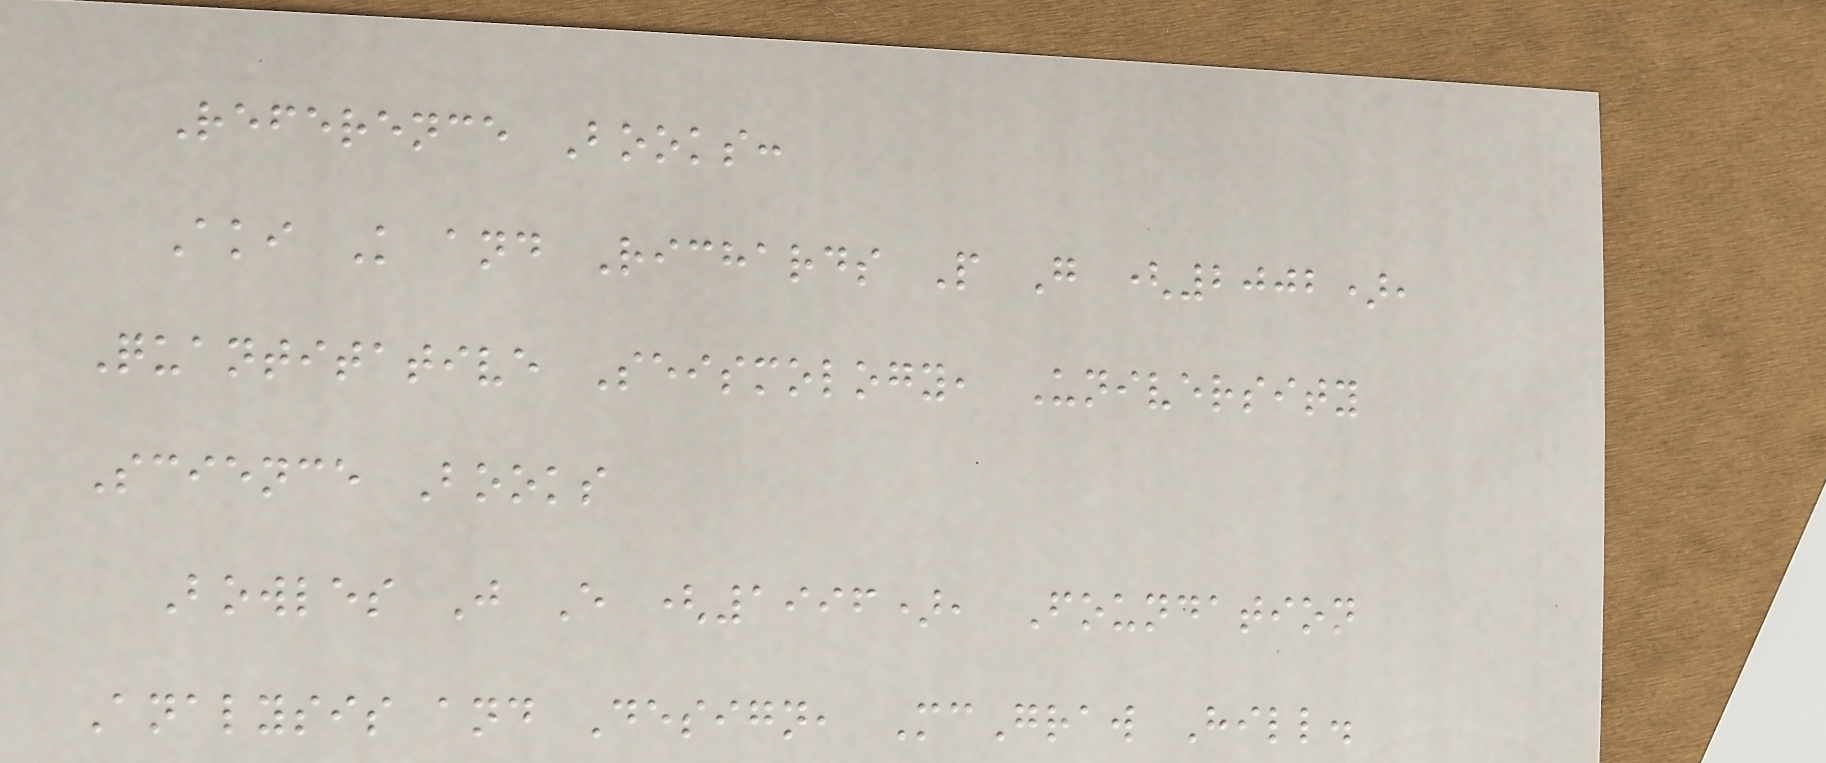Reference Books:
Aki K and Richards P G (2002),
Quantitative Seismology, University
Science Books
Bowles J E (1996), Foundation
Analysis and Design, McGraw Hill.
